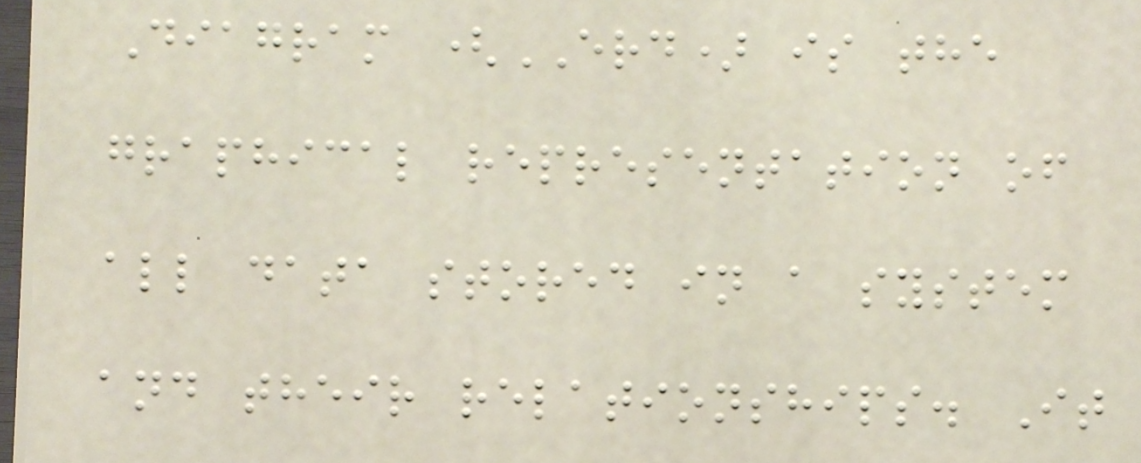Diagram (ERD) is the
graphical representation of
all data stored in a system
and their relationships. It
